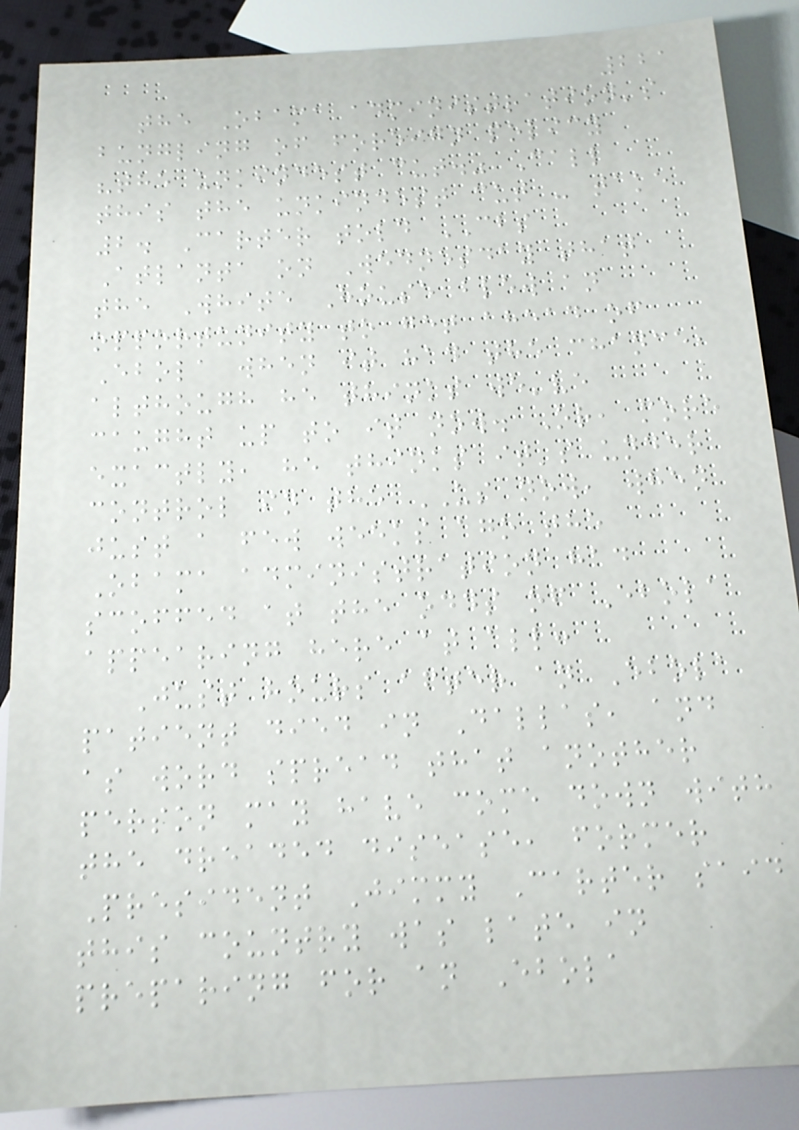221
the Obama administration's
bungling of foreign policy
"the unkindest cut." Call
this the unkindest cut - take
2. Carter told CBS
Atlanta on Wednesday that
the White House blew an
opportunity to get ahead of
Ebola when it had the chance,
although he thinks we've
caught up to it now. Or, more
exactly, he thinks it's under
control in the US now, when
just a few weeks ago the
Obama administration had
scoffed at the odds of Ebola
appearing here at all:
Just hours after an Ebola
patient died in Dallas, and
as word spread that another
person may have come down with
the dreaded disease, former
President Jimmy Carter said
this country was late in
preparing for an Ebola
